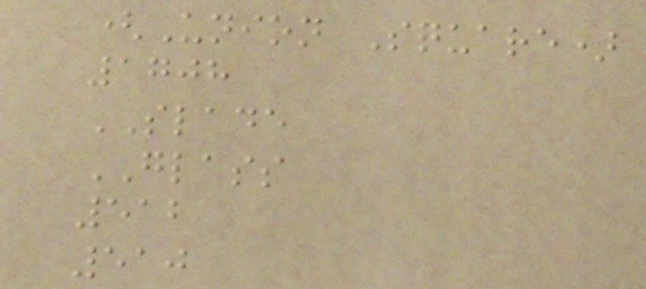(Union Square)
1708
SLADE
GLASS
512
510
